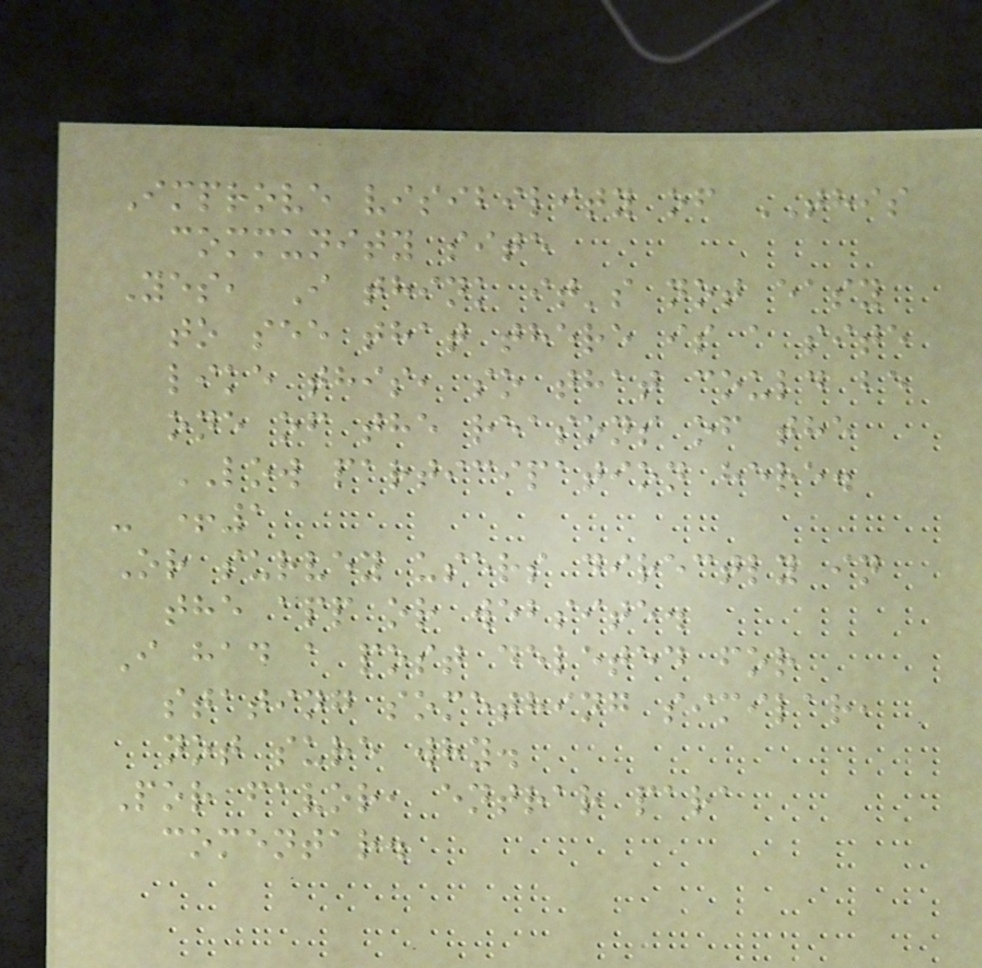Improve visibility of THIS
community site
Yes, I think it's not easy
to see that there is a site
like this, so that could be
one of the reasons of the
LOW participation here.
- +1
Or survey users directly in
the app or website.
I had a post deleted for
stating something similar,
not sure why.
Por favor, entrar para
comentar.
